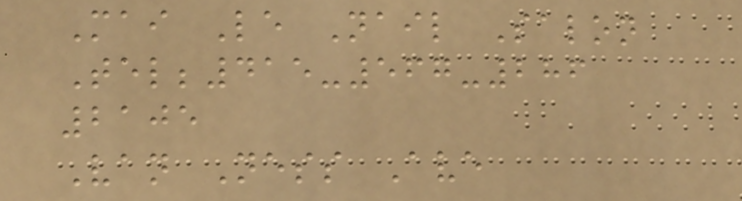Mai Le Nail Salon
Tel;415-567-286
2105
Van Ness Ave
